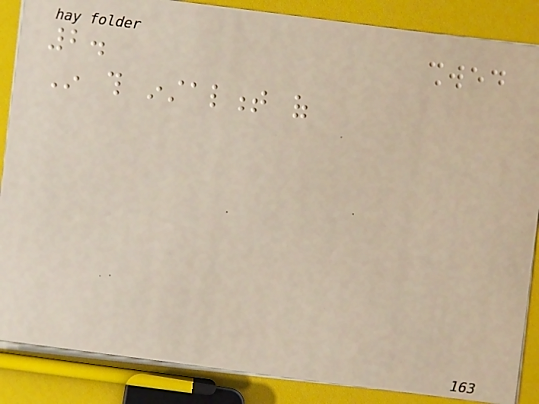2.
In this instalment of
